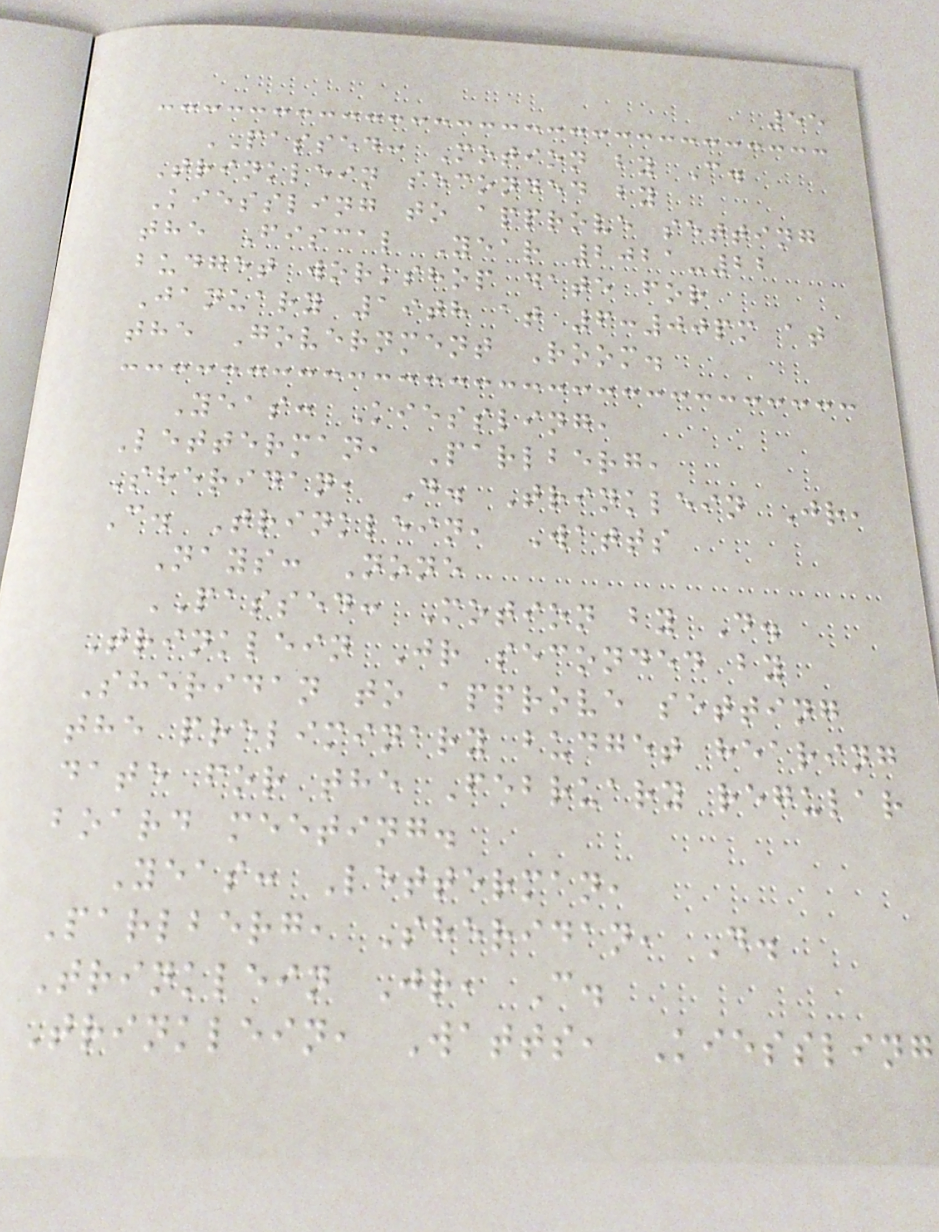55
PASSED: Motion by C.
Trinklein seconded by
Kiessling to approve setting
the Fiscal Year 2021-22
budget workshop date for
January 19th at 6:00pm at
the Government Room.
Yeas: Kiessling,
Letterman, Parlberg,
Sheridan, D. Trinklein Jr,
C. Trinklein, Watts
Nays: None
PASSED: Motion by D.
Trinklein Jr seconded by
Sheridan to approve setting
the preliminary budget hearing
date for the February regular
board meeting.
Yeas: Letterman,
Parlberg, Sheridan, D.
Trinklein Jr, C.
Trinklein, Watts, Kiessling
